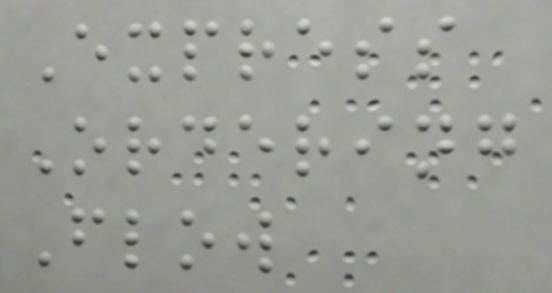Express
Ordering
Flow
